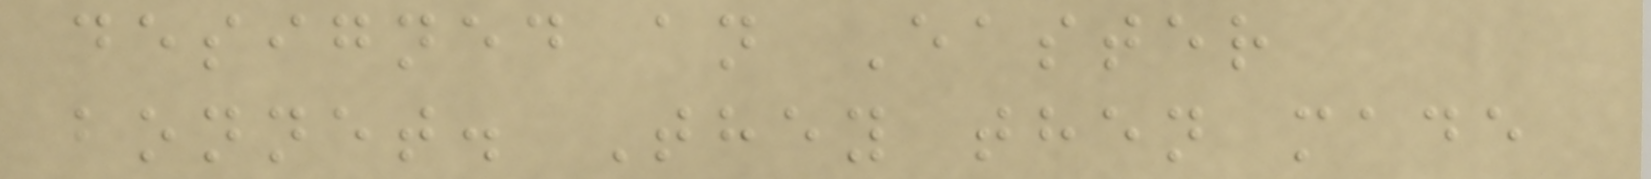designed an Easter
bonnet. They then made
